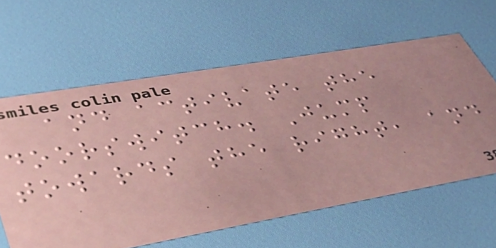and activate the
doorswitch. Jump
towards the right, and
